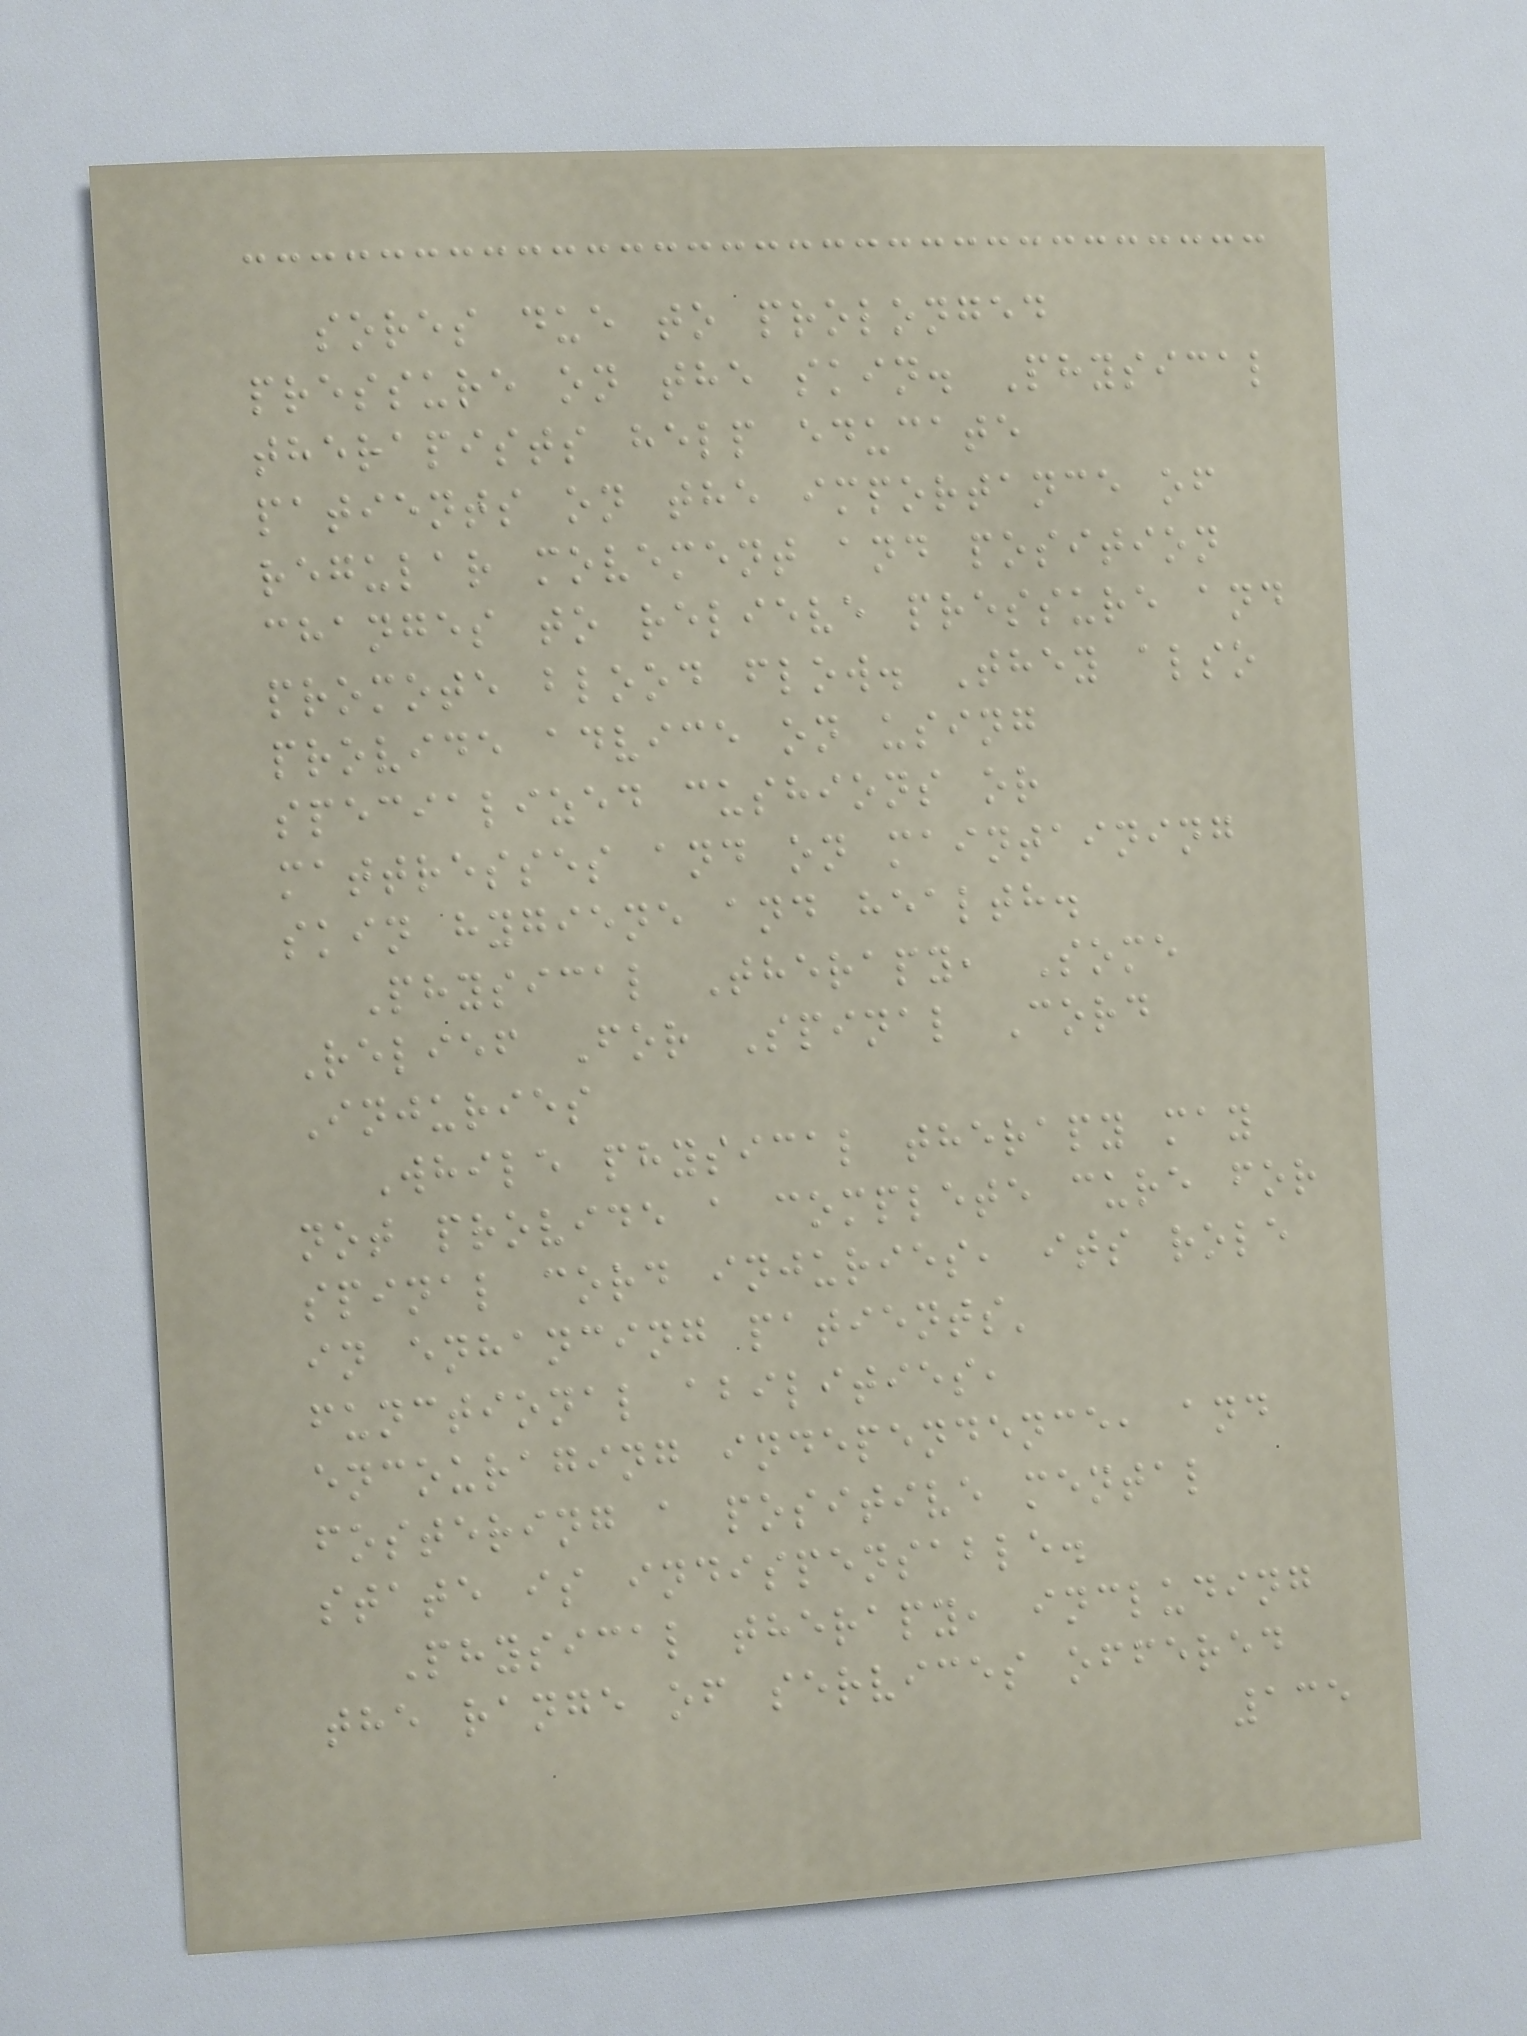sores due to prolonged
pressure on the skin. Physical
therapists help educate
patients on the importance of
regular movement and position
changes to relieve pressure and
promote blood flow. They also
provide advice on using
specialized cushions or
mattresses and on maintaining
skin hygiene and health.
Physical Therapy, Some
Relief For Spinal Cord
Injuries
While physical therapy may
not provide a complete cure for
spinal cord injuries, its role
in enhancing patients'
functional abilities,
encouraging independence, and
fostering a positive mental
state is indispensable.
Physical therapy, including
the range of services offered
135
